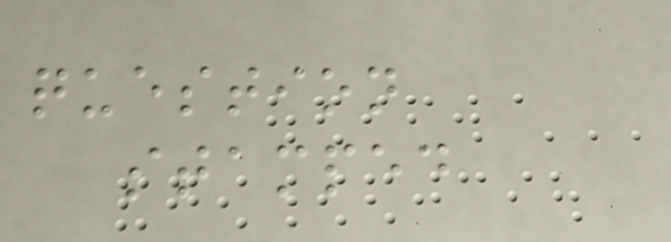question
stamped
